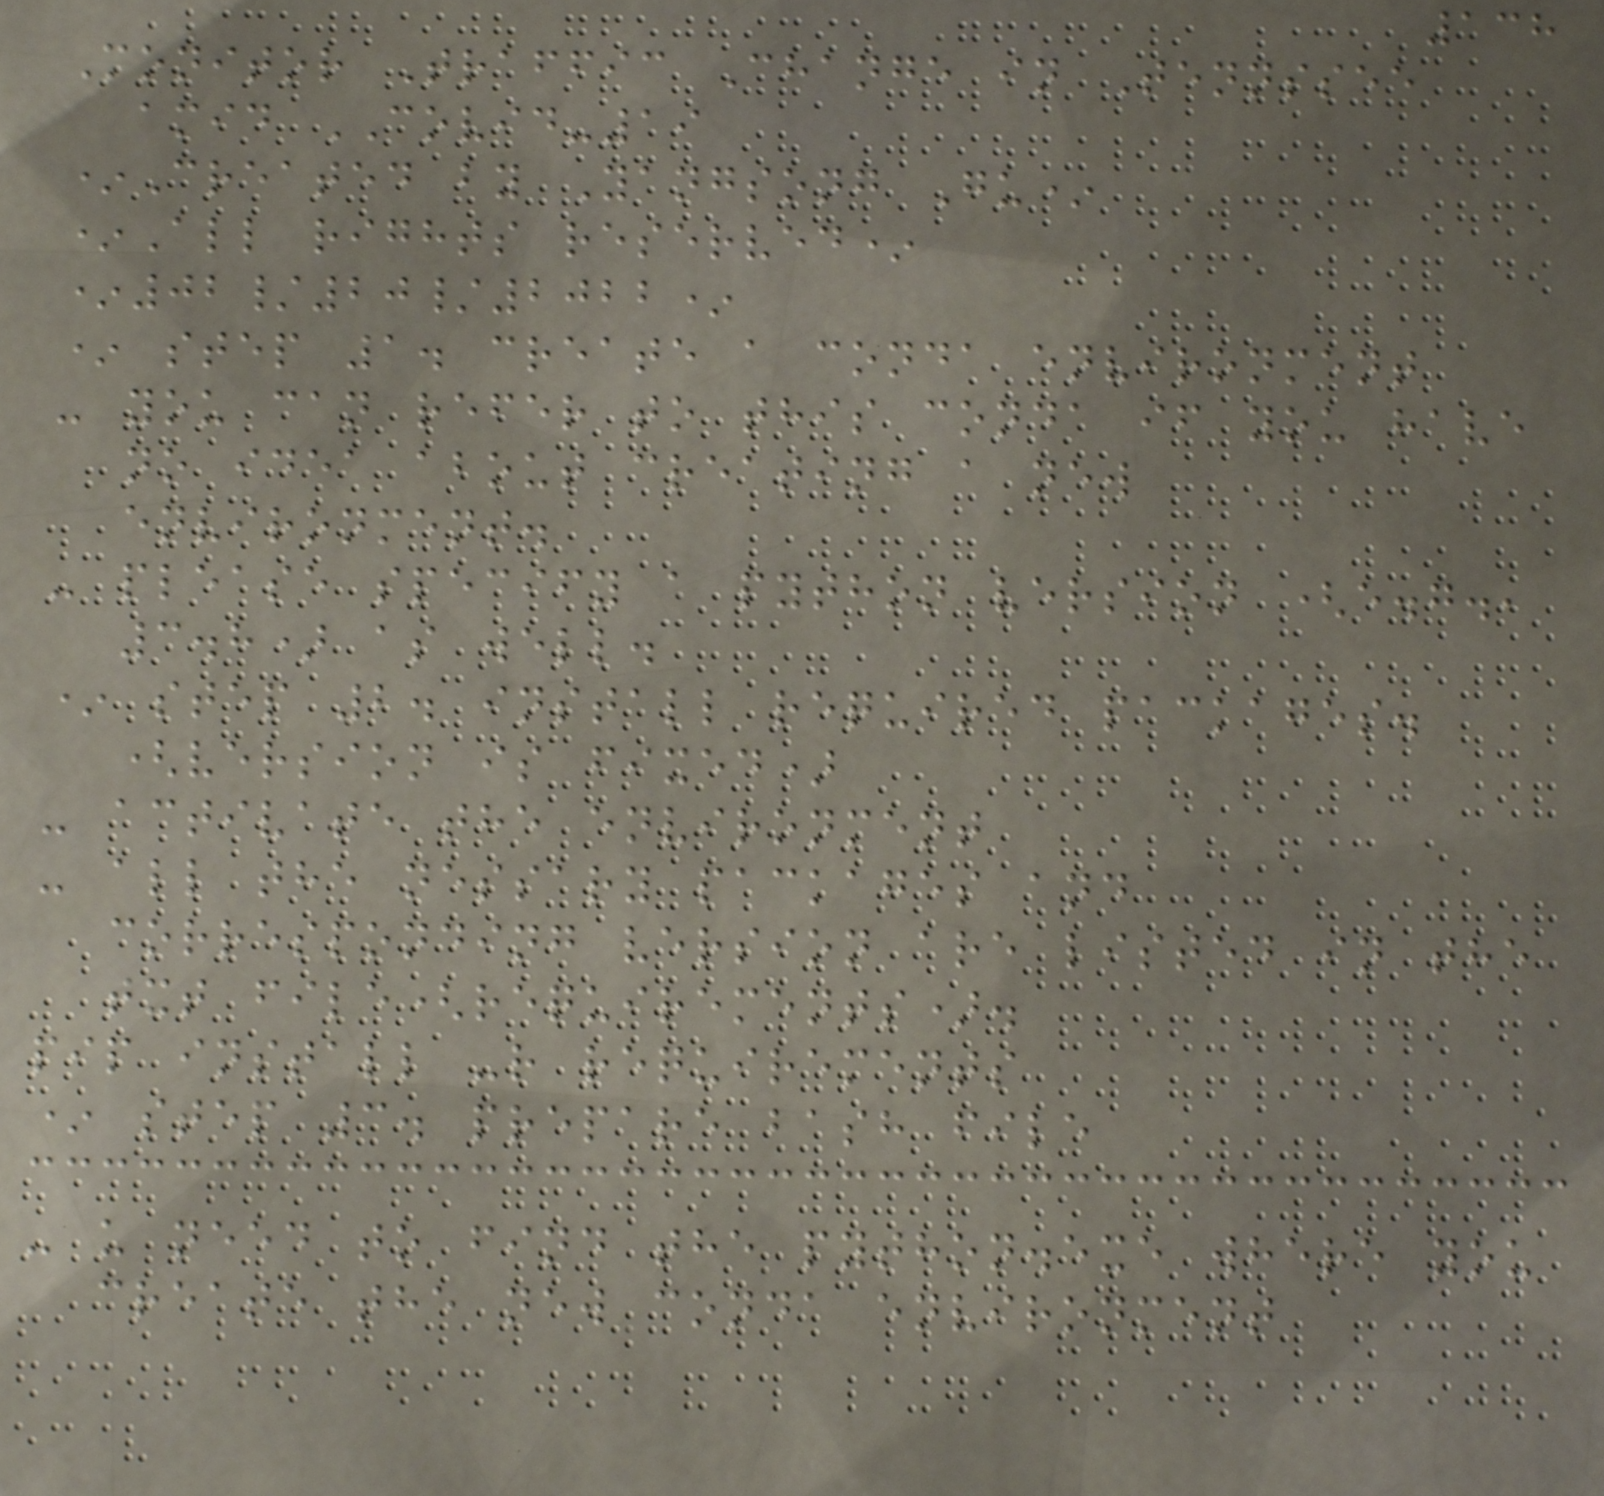138
Monitor Traffic Change in Tennssee
amid COVID-19
*Created by Yangsong Gu*
*All rights reserved*
*02/20/2022*
* step 1. create a conda environment
- you can refer to this conda if you have
no idea about creating a new
environment.
- please specify a python version (e.g.,
3.8) as well.
* step 2. install required packages.
(version is fixed)
- activate the environment
- all the nessary packages and
corresponding version are listed in the
txt file(requirements).
pip install -r requirements
* step 3. prepare bash file
- u need to find the python.exe where you
create the new conda environment
